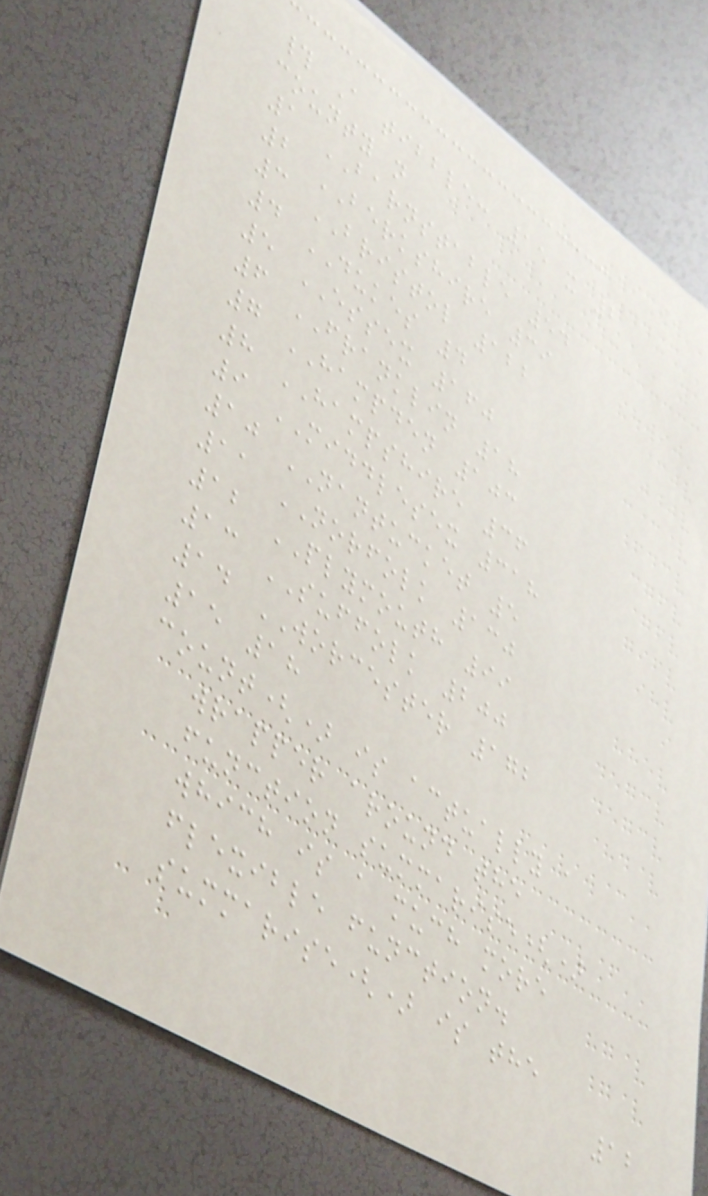# A tibble: 15 x 2
county n
1 BARNSTABLE 54
2 BERKSHIRE 39
3 BRISTOL 122
4 DUKES 4
5 ESSEX 160
6 FRANKLIN 18
7 HAMPDEN 103
8 HAMPSHIRE 36
9 MIDDLESEX 318
10 NANTUCKET 5
11 NORFOLK 130
12 PLYMOUTH 99
13 SUFFOLK 200
14 WORCESTER 172
15 18
count() is actually a
wrapper around the
function summarise()
which is a much more
flexible function.
summarise() is the
12
